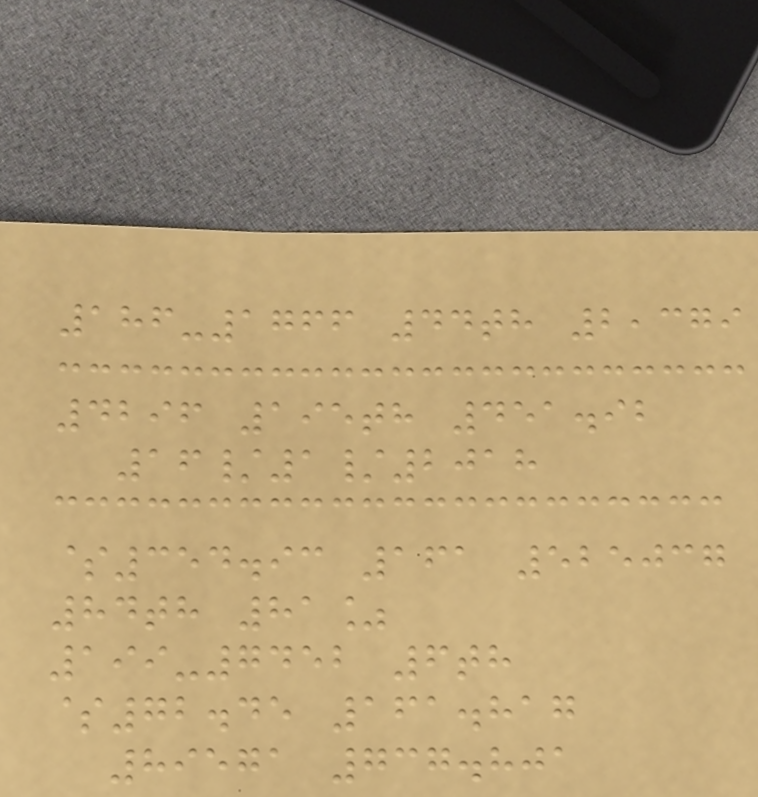186-1766 44th 2,379
4296 195th 451.92
16/1/2018
$354.93 161 525037
84th 81%
199-7452 6th
$72.45 161.817
89571 737.801
